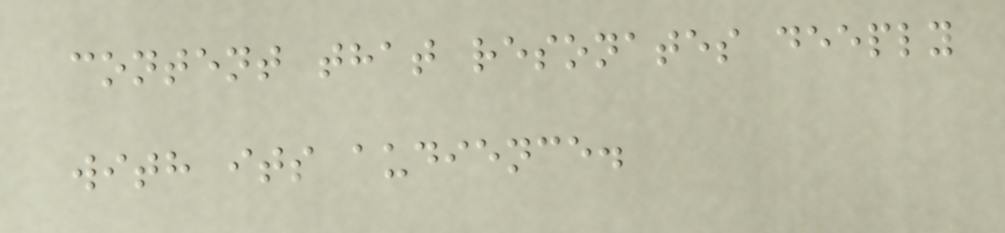content that resonates deeply
with its audience.
